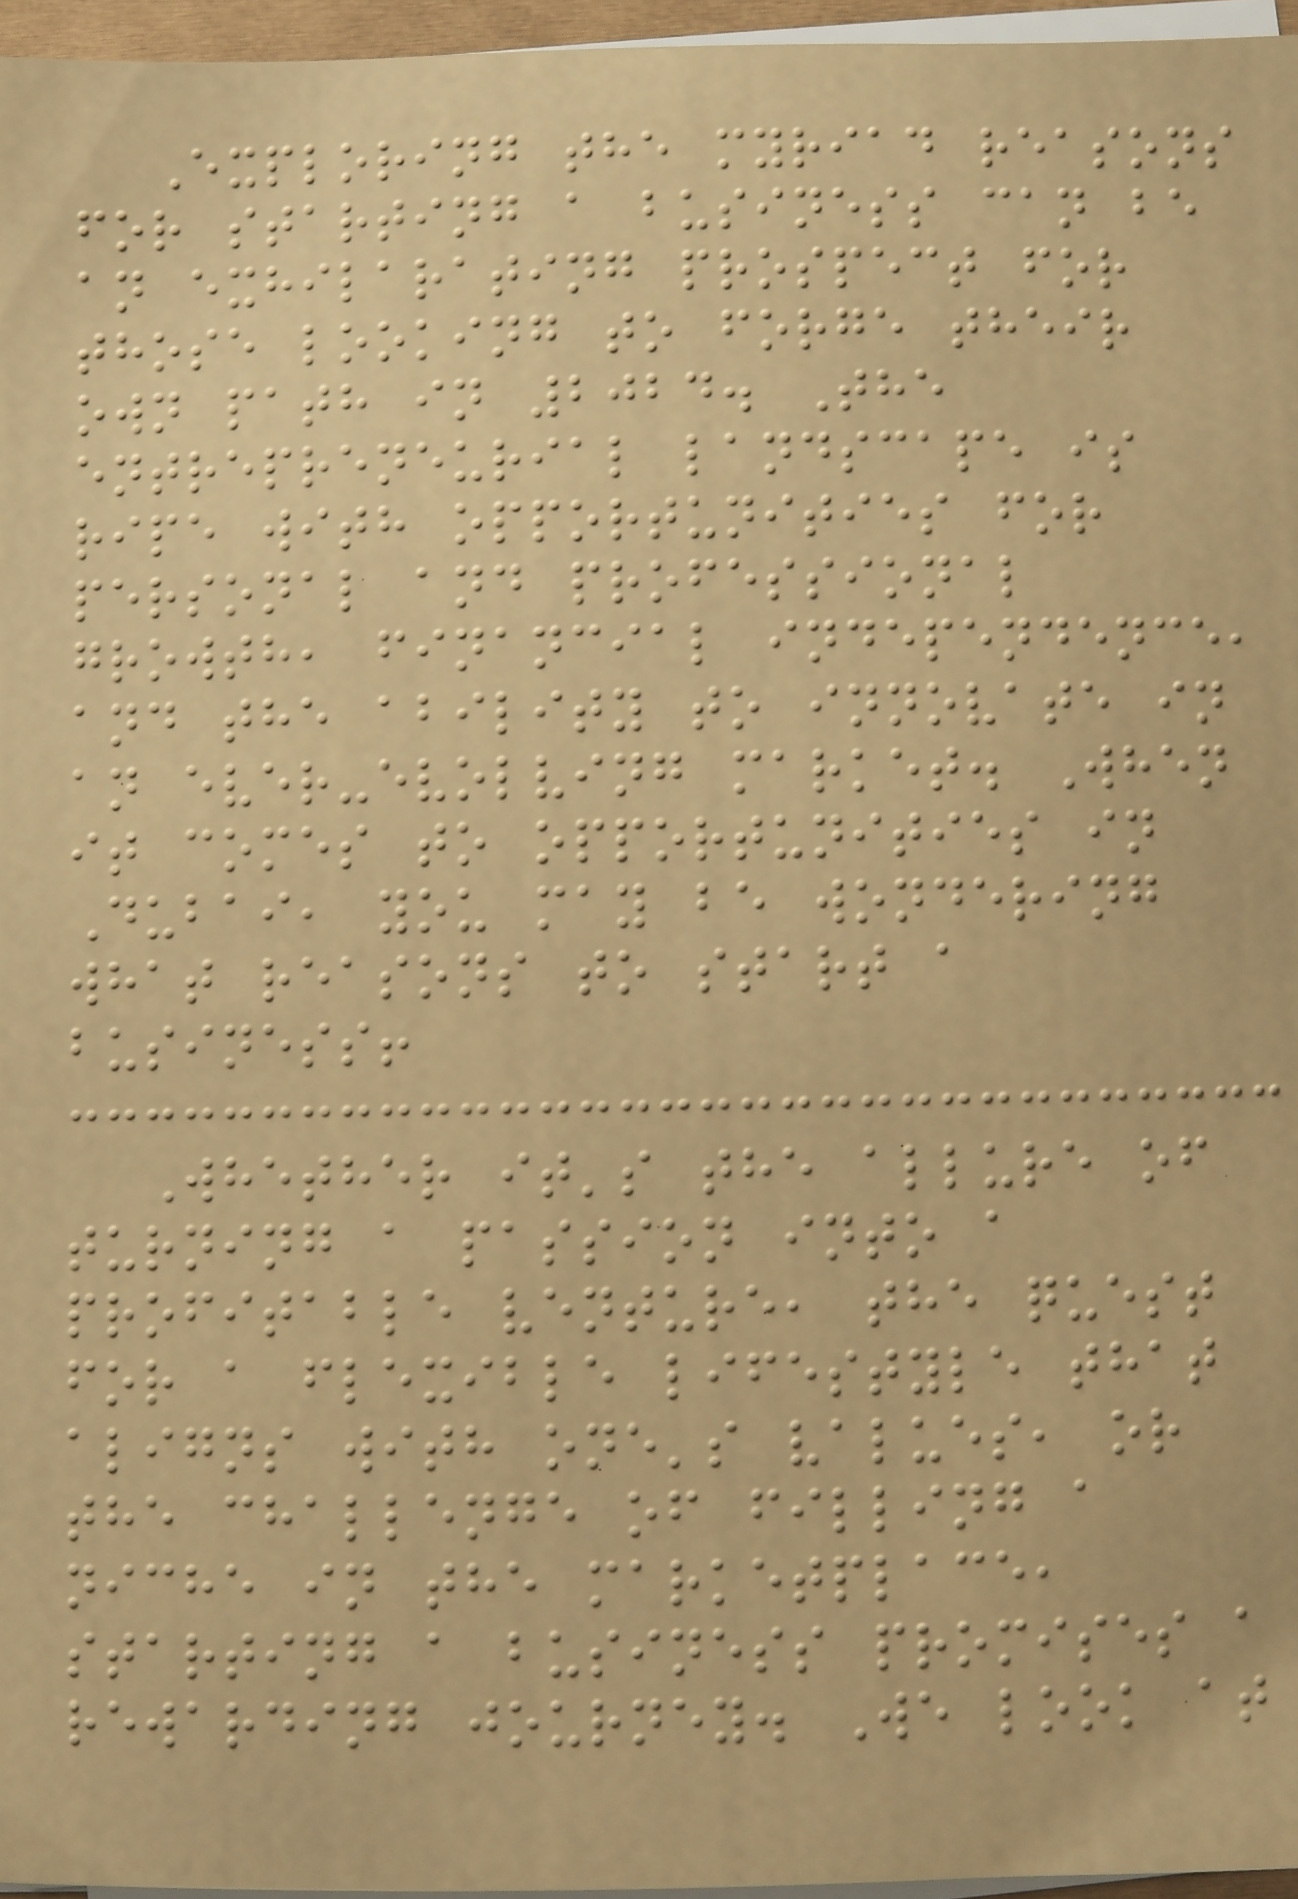Exploring the myriad reasons
for starting a business can be
an exhilarating prospect for
those looking to forge their
own path in 2024. The
entrepreneurial landscape is
ripe with opportunities for
personal and professional
growth, financial independence,
and the ability to innovate in
an ever-evolving market. When
it comes to opportunities in
Dubai, you may be wondering
what reasons to start a
business!
Whether it's the allure of
turning a passion into a
profitable venture, the quest
for a flexible lifestyle that
aligns with one's values, or
the challenge of filling a
niche in the marketplace,
starting a business promises a
rewarding journey. We look at
